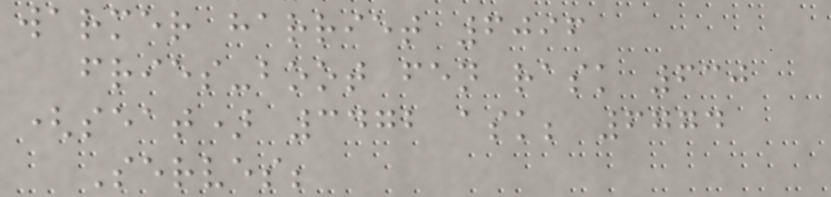warmer harriet 6096
fries-boot fen rask 630
(seat) 3472 ask; 6774
Serves;
